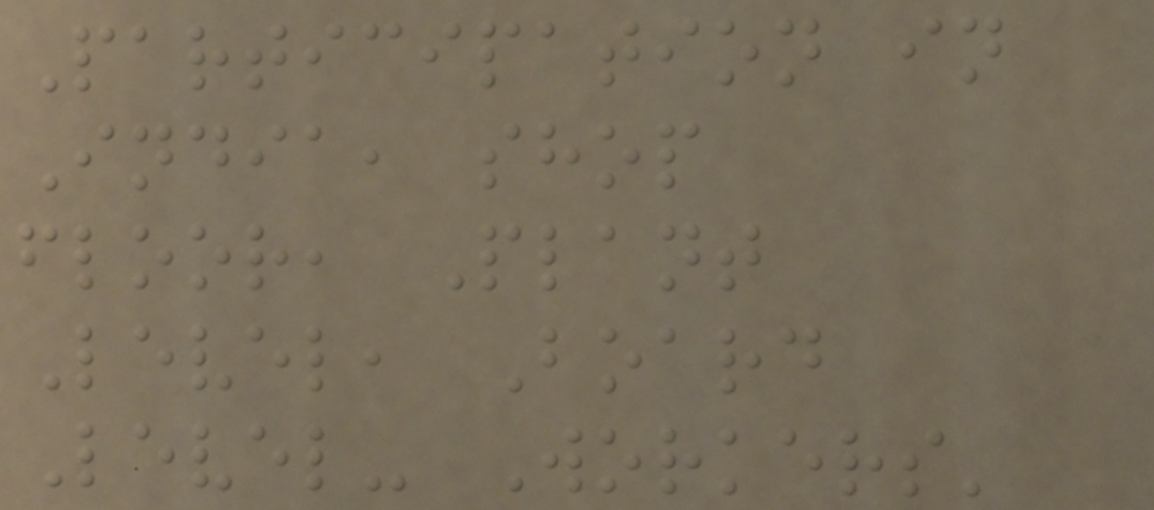Participation in
India, shop
floor, Plant
Level, Board
Level- Workers'
